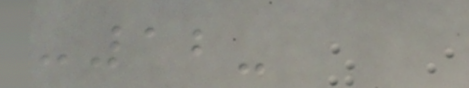-12-
